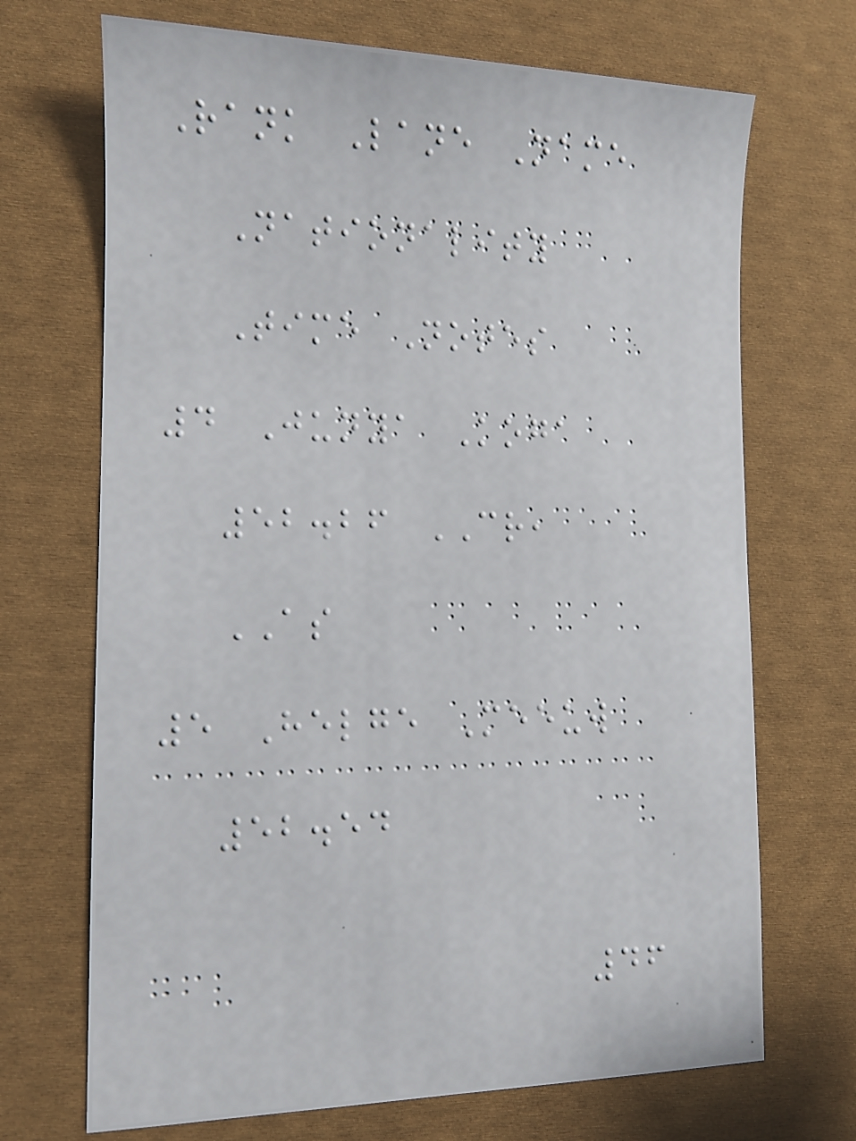Rank Lane Name
Nationality
Time Notes
4 Junya Koga
52.26 CR,
AS
5 Helge Meeuw
52.54
46
